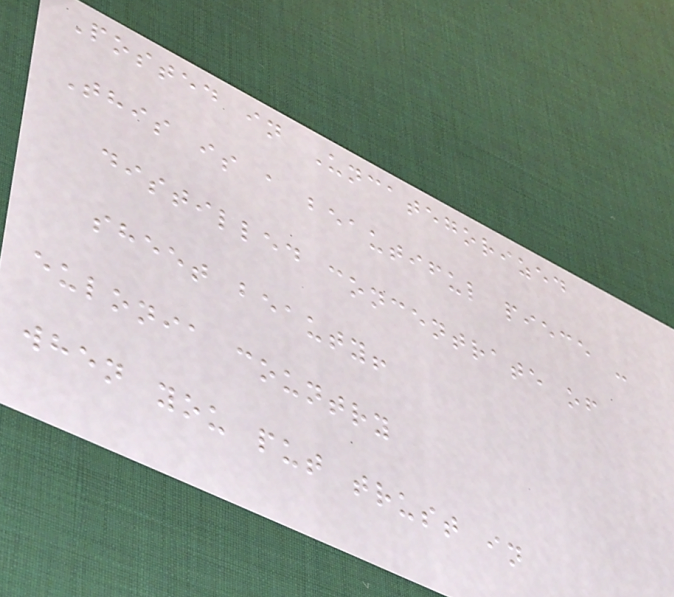Posted in Uncategorized
This is a beautiful piece -
distilled concentrate of
sheet beauty!
eulonia country
when you put trust in
